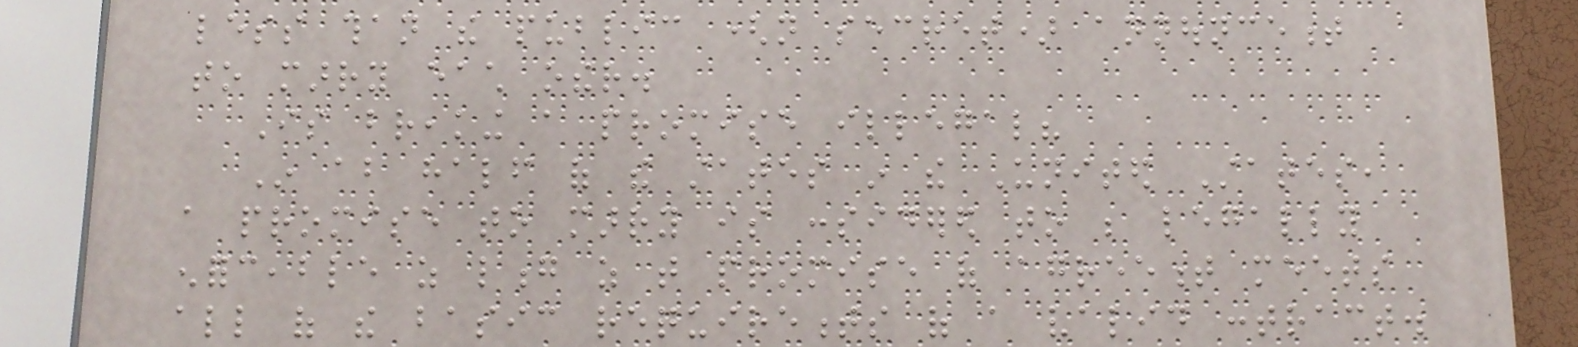less than the public (not secret) announcement
to marry each other.
Is breaking a promise illegal?
In about half of the states in the United States,
a promise to marry is considered to be legally
enforceable as long as that promise of agreement meets
all of the basic requirements of a valid contract.
